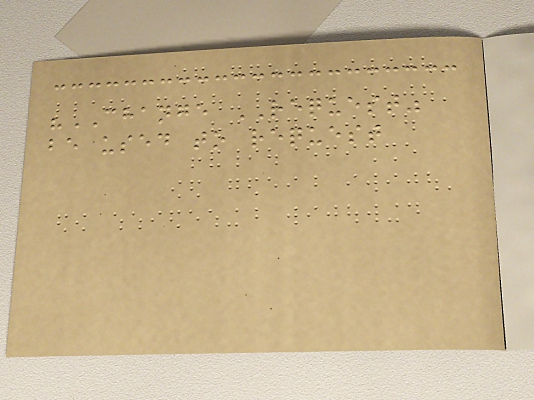"CHANGE REQUEST"
be used to request
